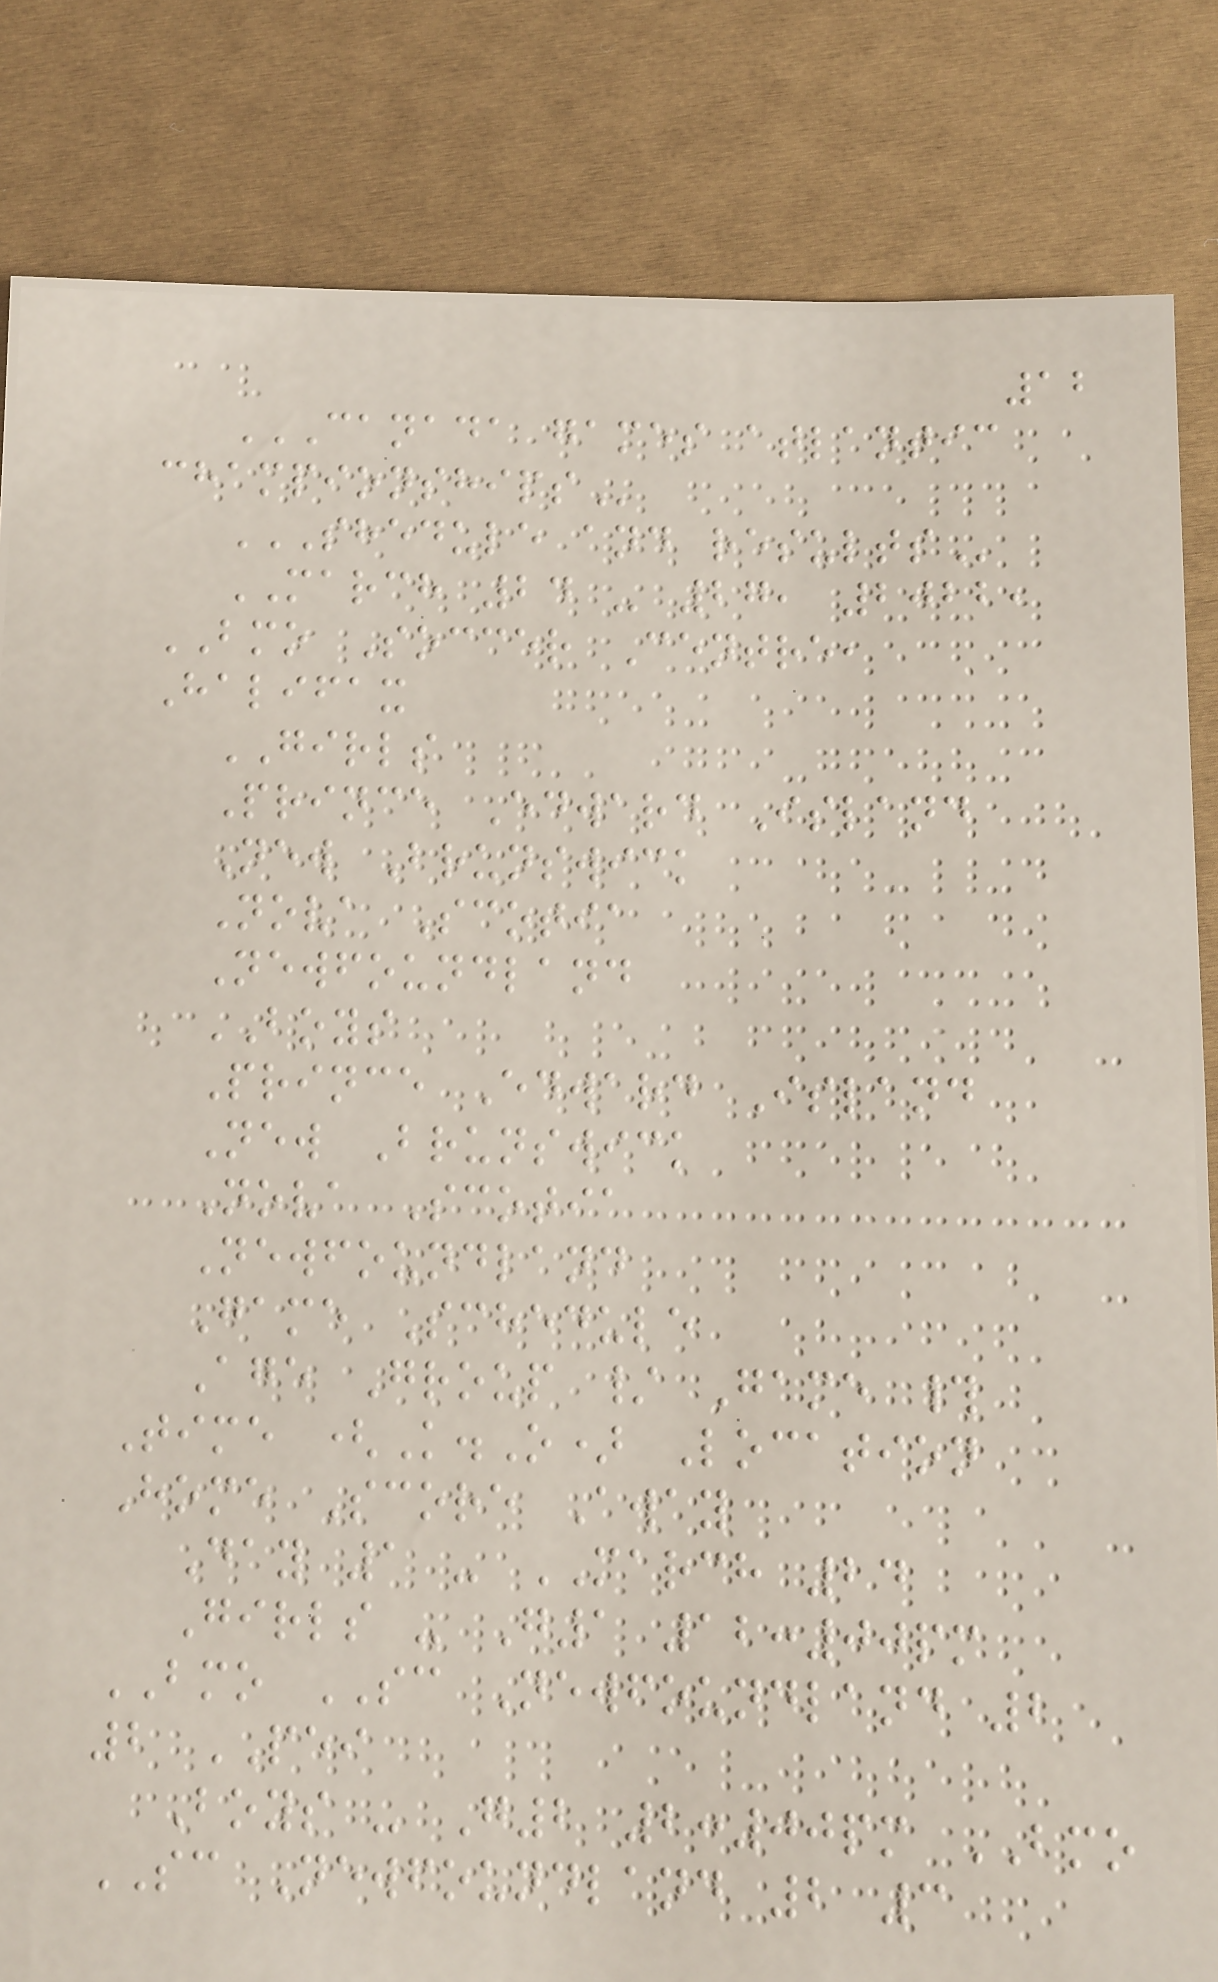12
CANADA GAMES ATLANTIC
CHAMPIONSHIPS
SHEDULE AND RESULTS
MARCH 24 - 27, 2022,
BMO Soccer Centre,
Halifax
GIRLS
Prince Edward Island
New Brunswick
Nova Scotia
Newfoundland
BOYS
Prince Edward Island
New Brunswick
Nova Scotia
Newfoundland
Game Schedule
Age Group / Game #
Time (K.O) Location
Home Score Away
Day 1 - MARCH 24
Girls - G1 12:00pm
BMO SC Newfoundland 2
2 PEI
Boys - G2 2:00pm BMO
SC Newfoundland 2 3
